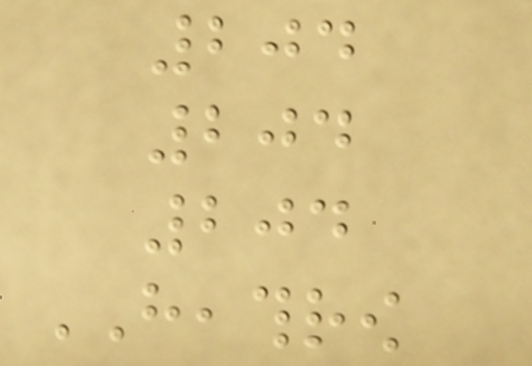204
204
204
HEATHROW
